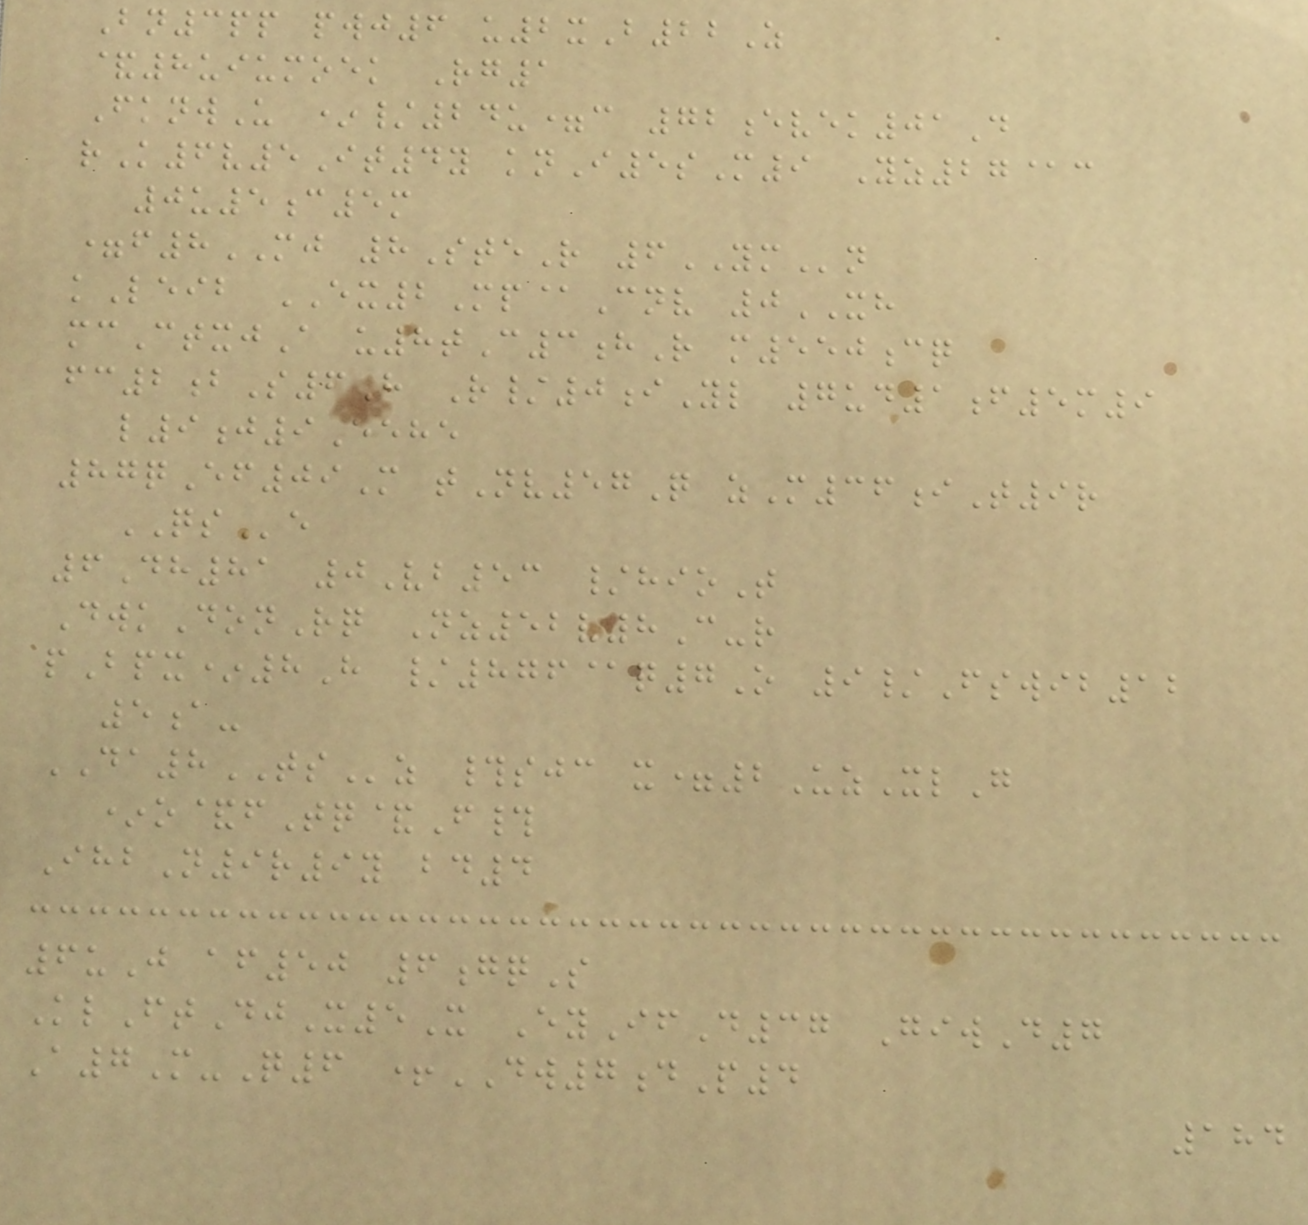Bn3pp pwj6 u2xB22Z
&8uiumoek Rg1
FknwU */24u=c 72evek01D
rK6v5It4y knI5sM9 Yz27@c
0u5c5m
=f8MJ 8SteR 6YMn
kLeib EX2Mp@Cnv 0XH
mcCtxjA u8tC3hR m550cq
fc2bS6H R/0iYl 7ud1f5m9
l9j9Eehe
87qEf09M tNv57Q zM36iT9r
QSe
6Dh81 0Vb53 /hioT
DwkDonRq Nz52v8C-r
pBpx*8H /876@q7O 9/Fswib12
5a-
DA8TSz #sjc x=2UzXlG
*o&fTq&F#
IhbN9r9y bd4
6uJ af50 6gqS
KlFtDjX5X EyIfD37 GiwD7
A7M-Q6 +DW7dP4
184
